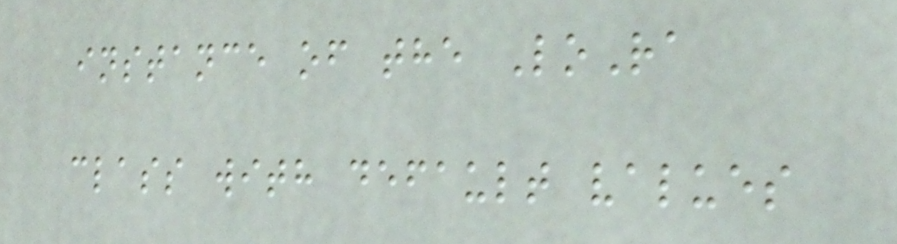instance of the LoRa
class with default values
